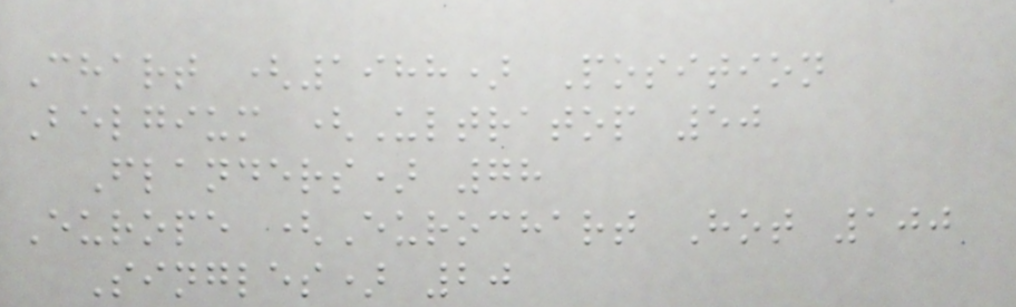Chart (1988) Position
Belgium (Ultratop 50
Flanders) 78
Europe (Eurochart Hot 100
Singles) 20
